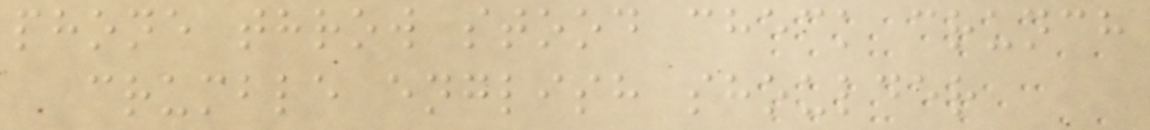phone throw stood check crunch
crumble english shoulder
